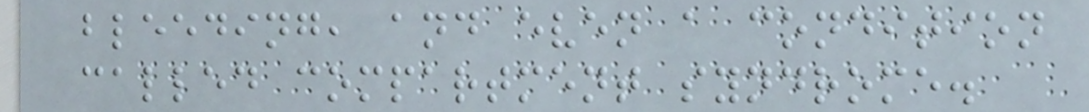bleeding, and even a condition
called compartment syndrome.
